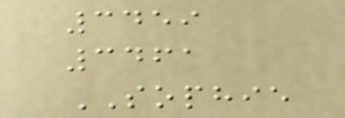3459
3461
SOPHIE
